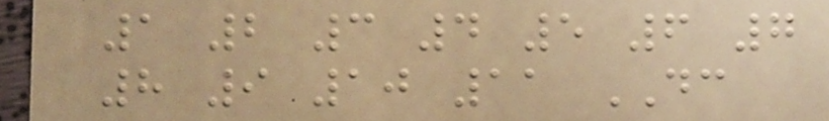1 2 3 4 5 6 7
8 9 10 11 DC
